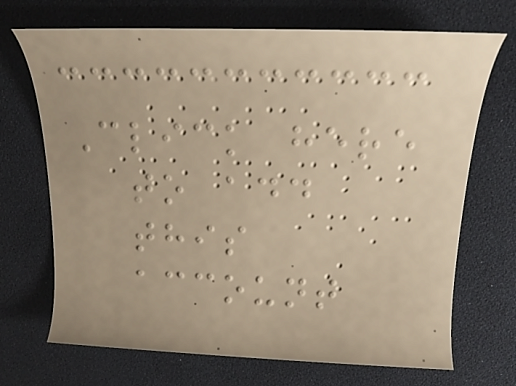Click here
to add
this
account
